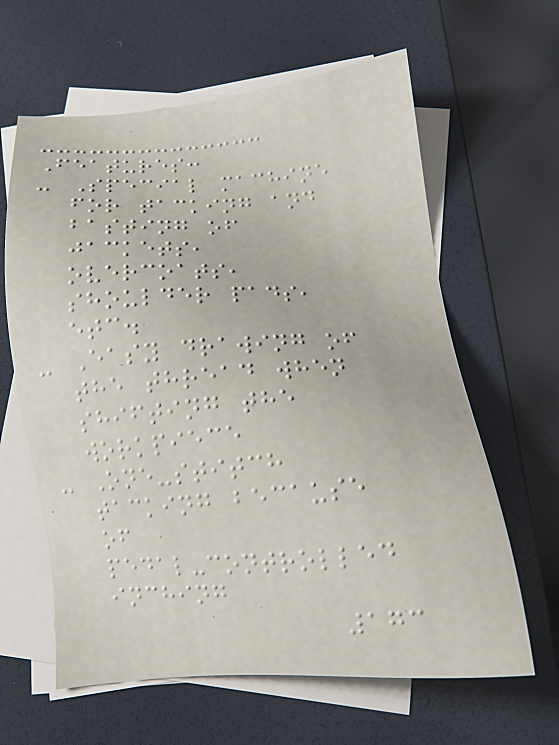Features:
- Special machine
for tacking and
basting of
jackets,
overcoats,
shoulder pads,
etc.
- Easy drawing of
the thread when
shifting the
workpiece
- One-stitch
tacking because
of
pedal-controlled
inching
173
